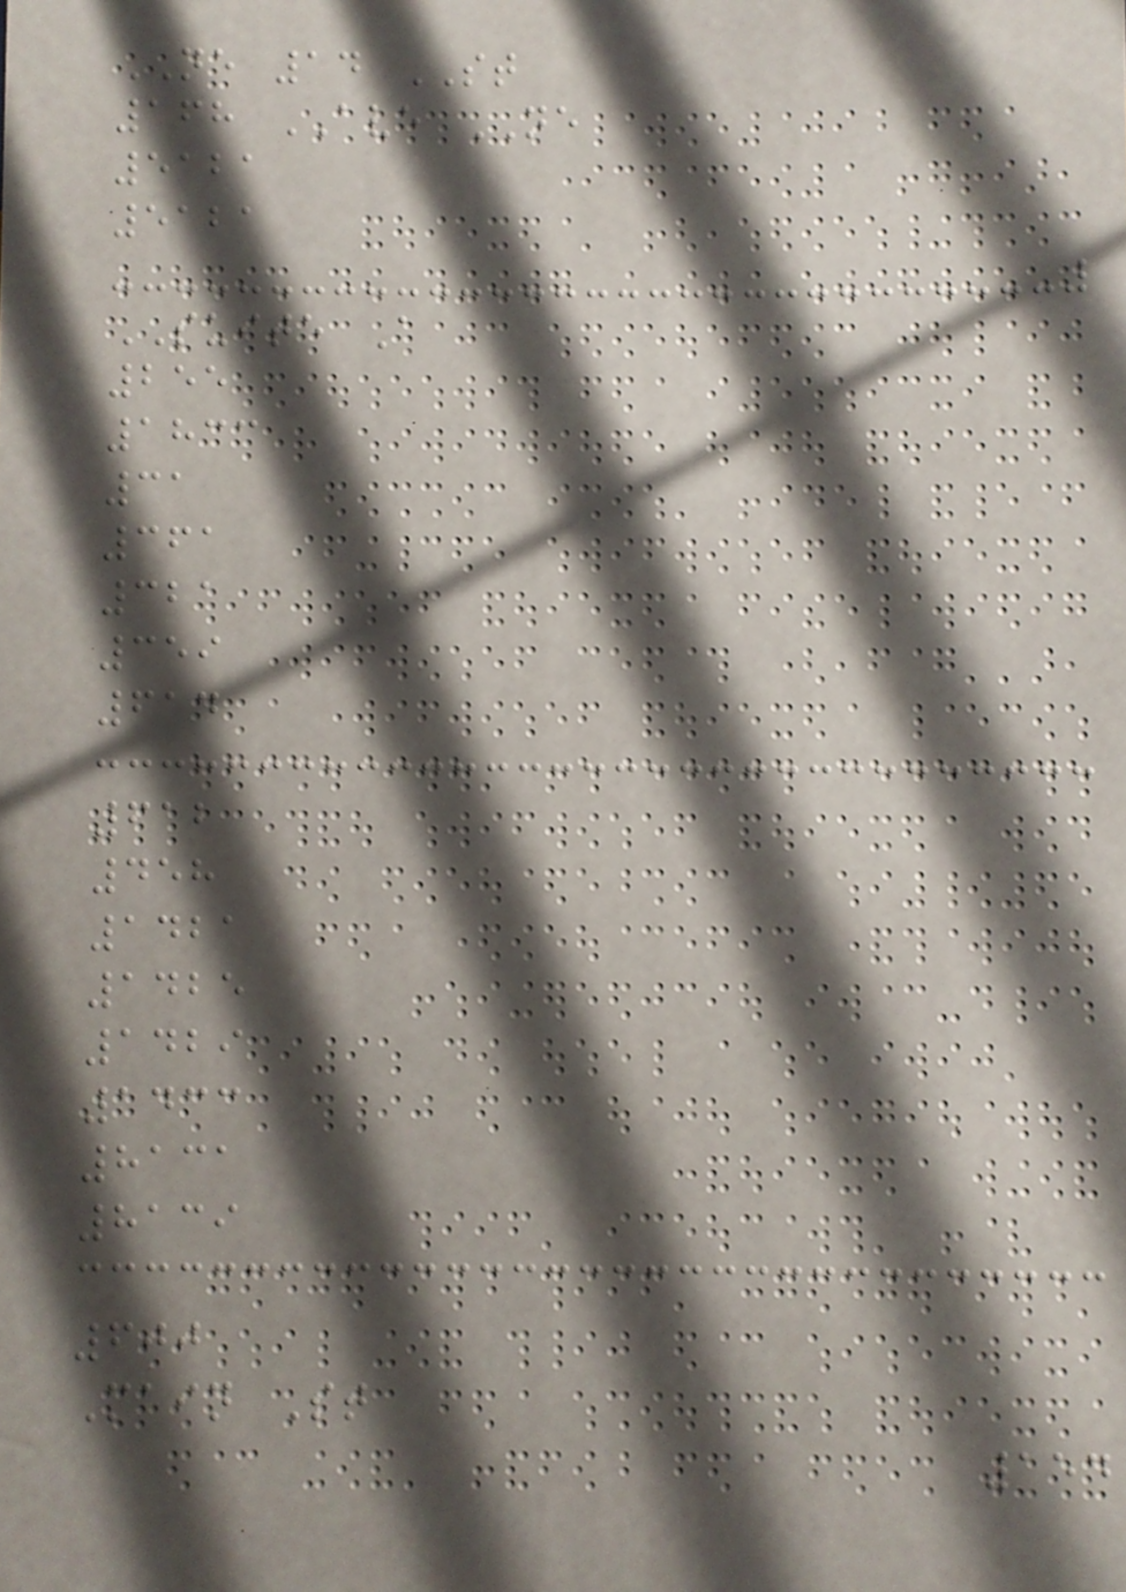NE 14 ST
168 AVE NE
5121
5121
SUITE A
255
1833
31
361
321
359
614
612
458
1421
1425
1429
1433
8131
8139
600
Main St
154
